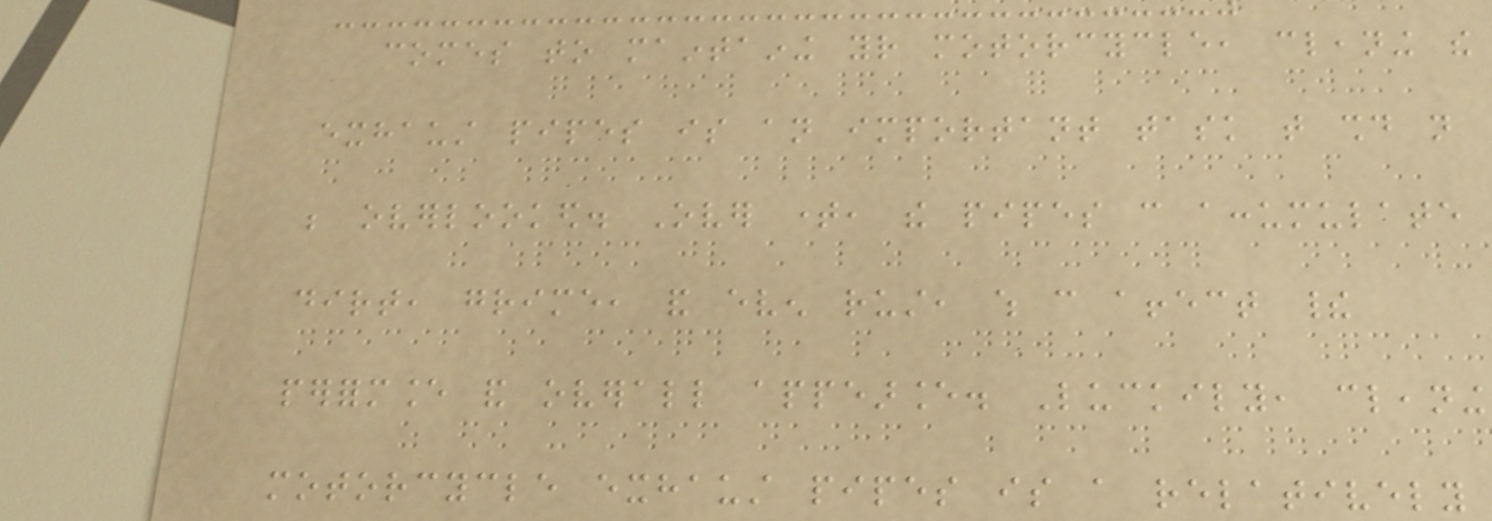comes to maintaining your motorcycle, cleaning the
exhaust pipes is an important task that should not
be overlooked. Over time, the pipes can accumulate
dirt, grime, and even rust, which can affect their
performance and overall appearance. Luckily, cleaning
motorcycle exhaust pipes is a relatively
